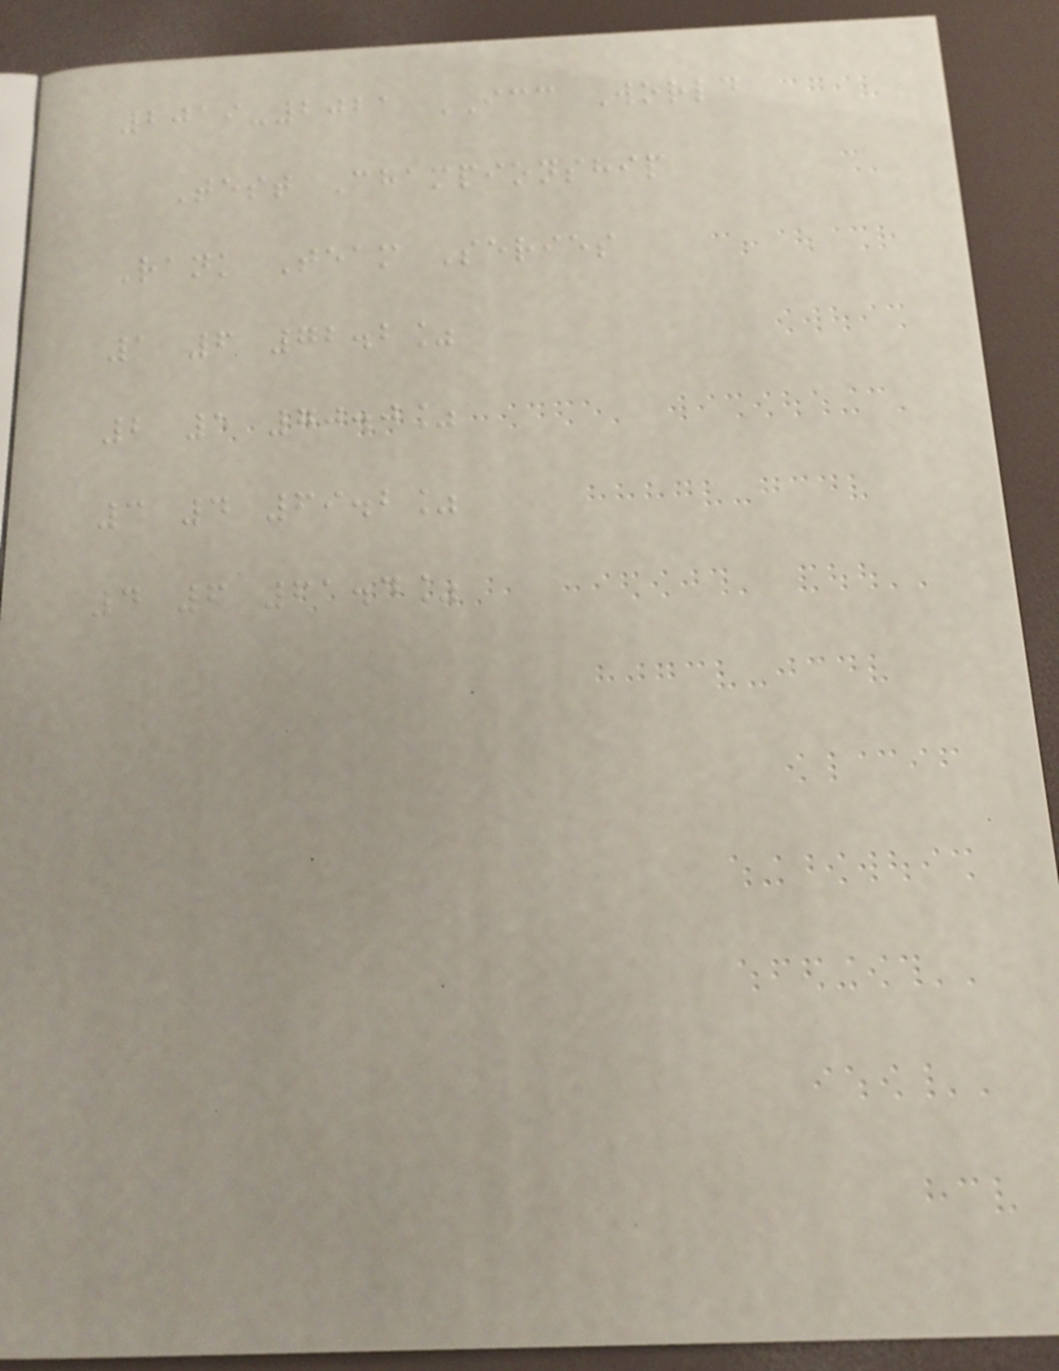2019-2021 ICC World
Test Championship
Rank Team Series
1 6 72.2%
2 5 70.0%
3 4 69.2%
4 6 61.4%
